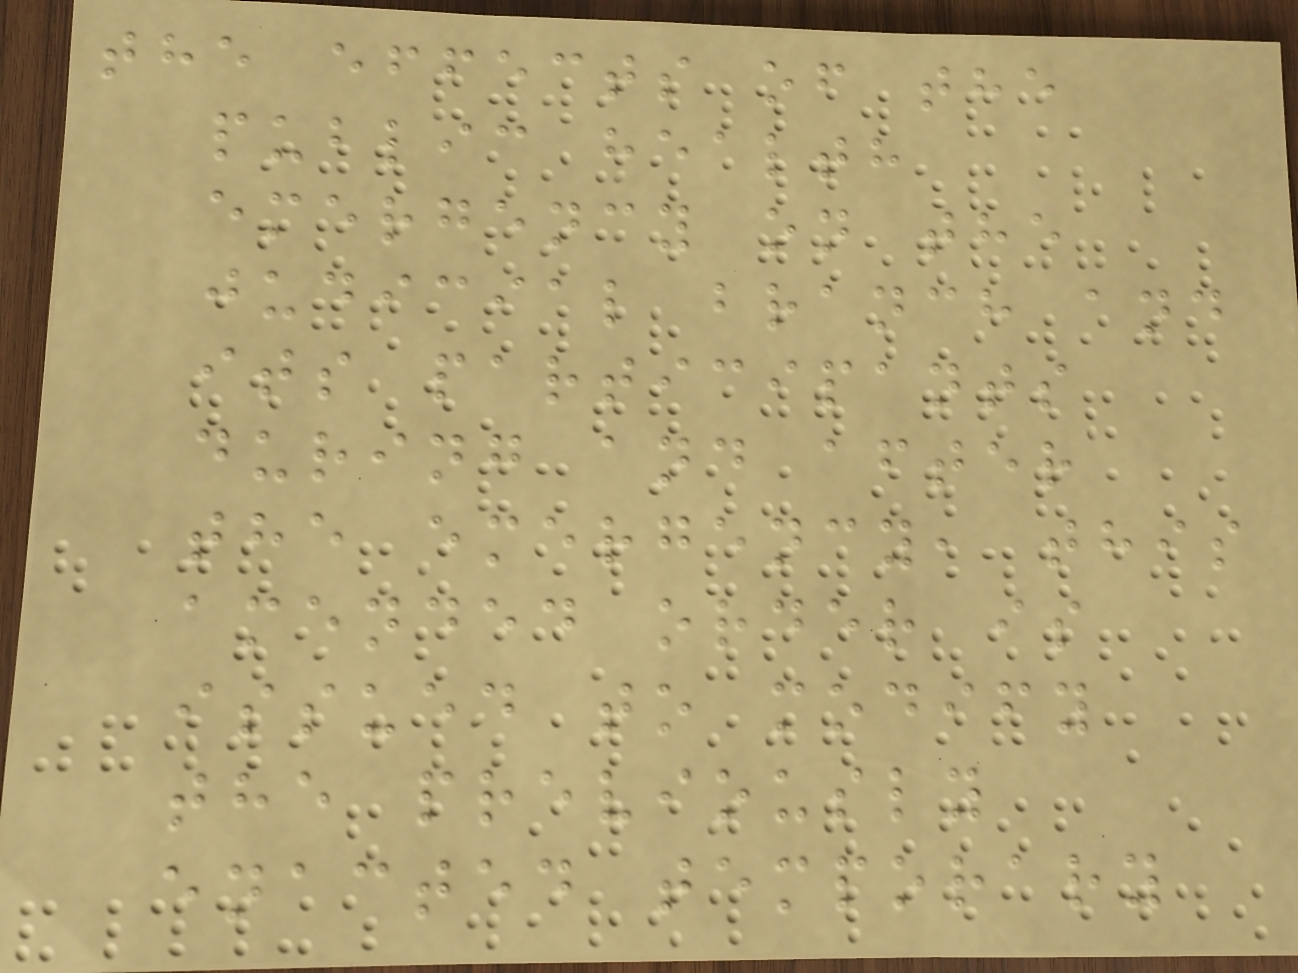the effects of the
public health
emergency on the
judicial branch and
its participants
during and after
the emergency, this
amended order is
issued to modify
the previously
enacted temporary
